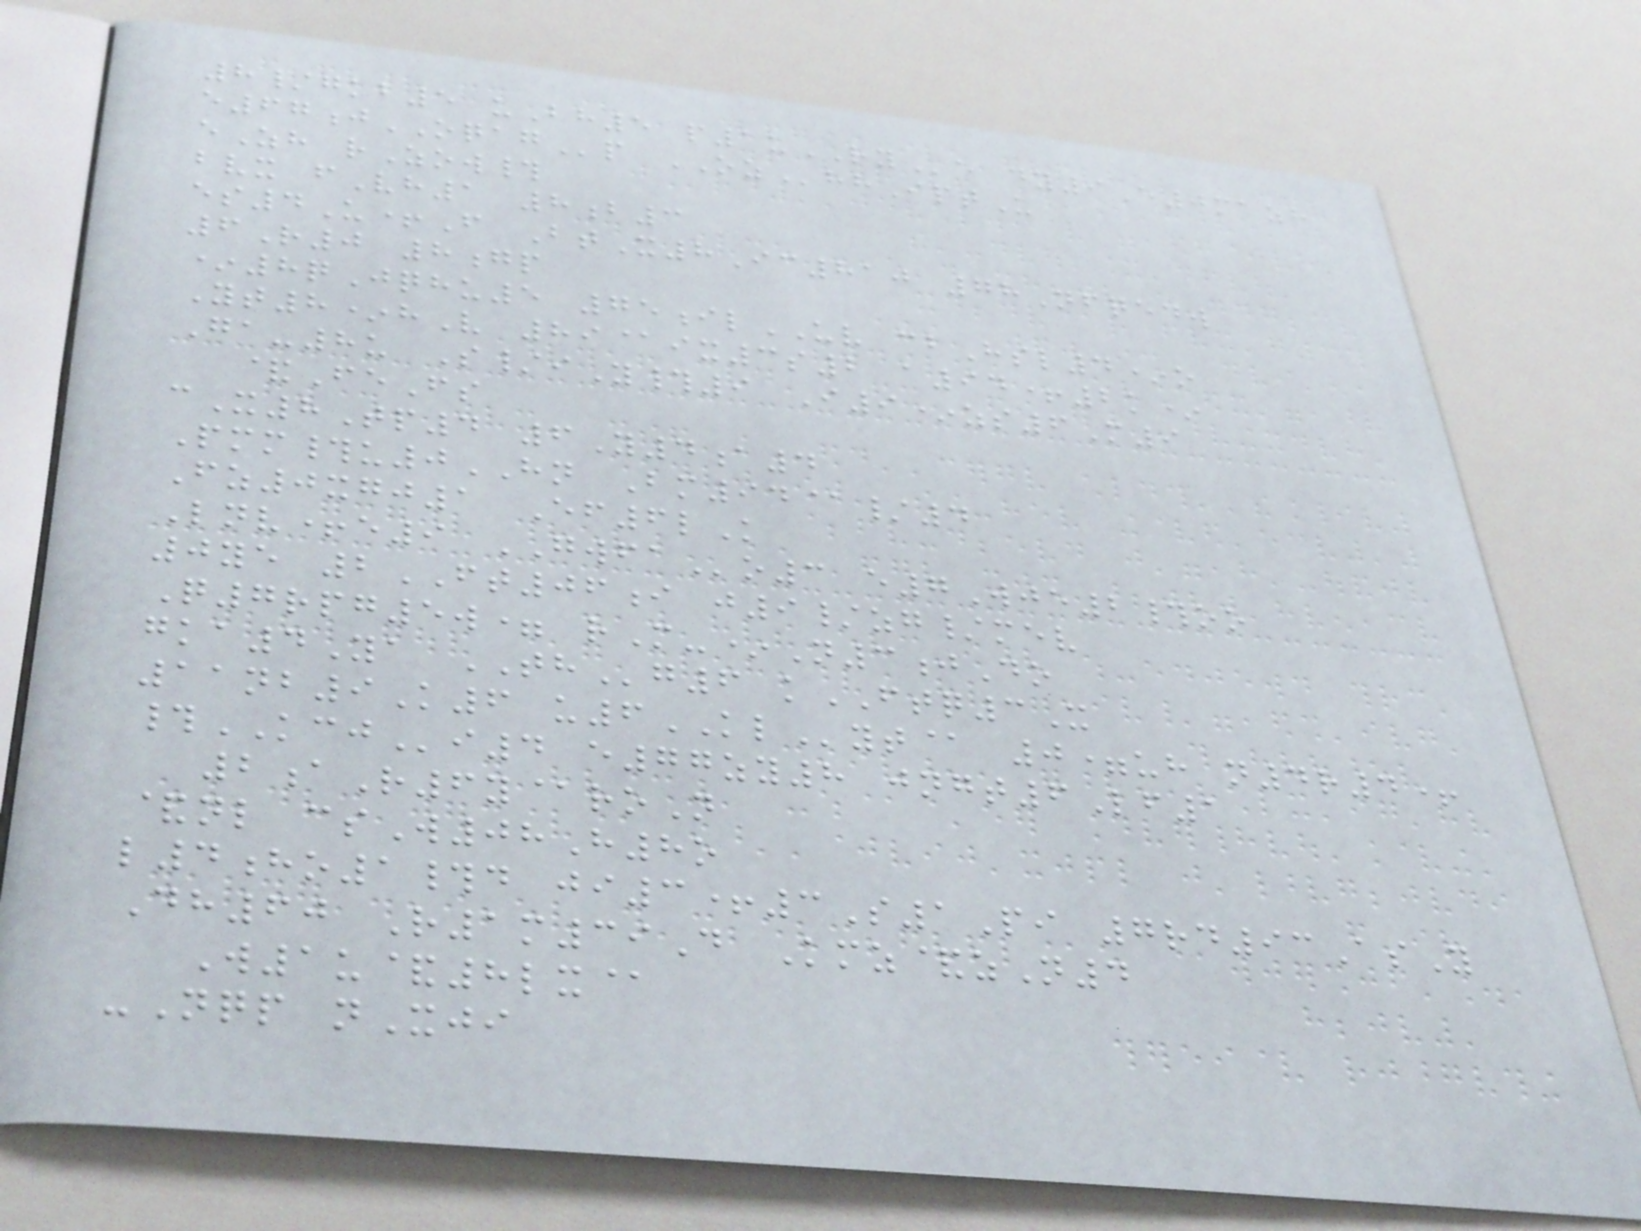8/gkb5 uBh5 p1uRYe dy9E0mazh
e67jOQAGp OZhhIptU
eZh rZow#
bvx fVh1 8b3
es4U+F BtX8Ic810 78Nfqedw
6R0 8gp
*8qJqhu5 75ilUV cbHsl4*o
Yt8*hV 89@ix3s2 a94+2k*
Ga-8u S/iY#9 I9*zs6M9
&FeFs
cX8Tp4 6Y4a4
Pmm#u0HN Bm94@/4
Fz0xgj1 Ef6lK
Lnv+e9 GWFAo3 e7Wje2#oo
0ye 2FT06i j9/zg/mev
Q7rpg5w= rM-*N3jDo
gka4Ya THg6 kFTQ3X
11nb9K6 u6KLyt@ 0=uh n4r4+
#KCJi4 e77zy8 jngt6Lf1
2aR6y@roN
&nl csW08H8o
l4ho1#d ji3+3S1Pi 7rd93AsY
Dh60 R1m39D Kmz&zN4
W1u&8lx@
-Nqp nXji
